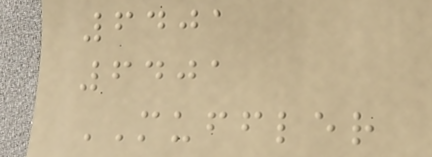6401
6401
MUFFLER
